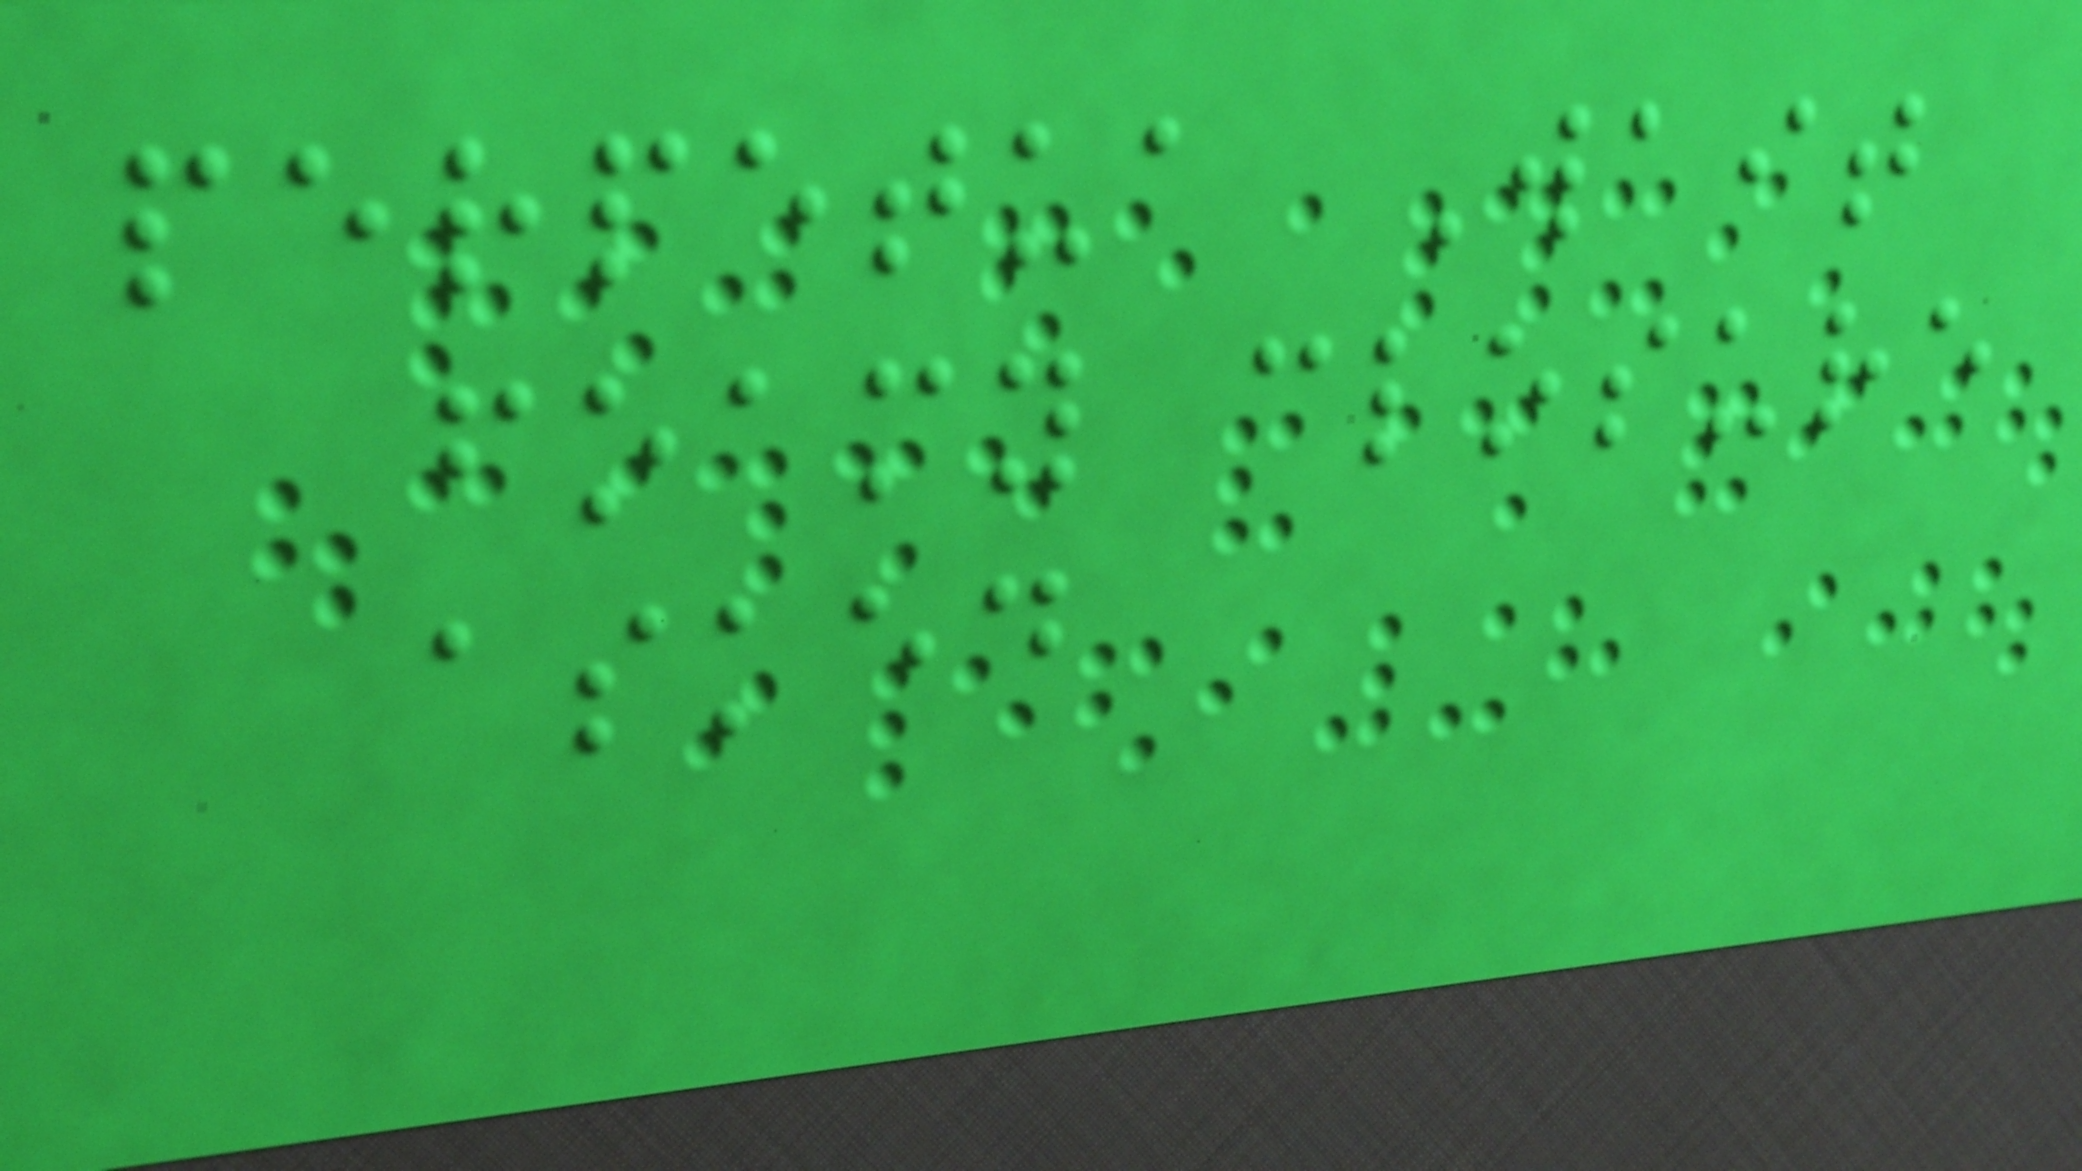perpetua Wait
foamy closure
asked
